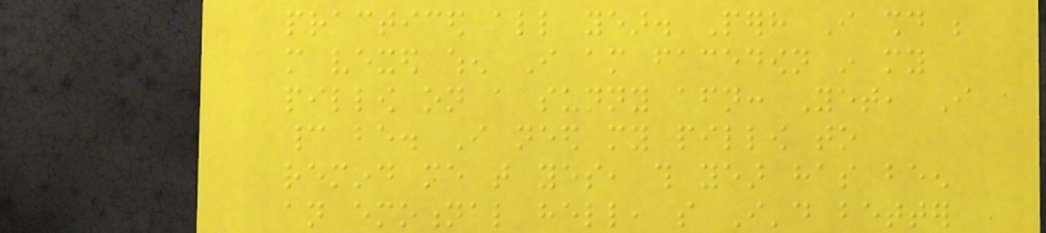practiced all year. Perhaps I should be
more vexed when I am facedown in my
pillow on a sunny afternoon: Yet, I
cannot be. I need my pillow to
remind me that yes, this year has been
an emotional hell, so I'd better
